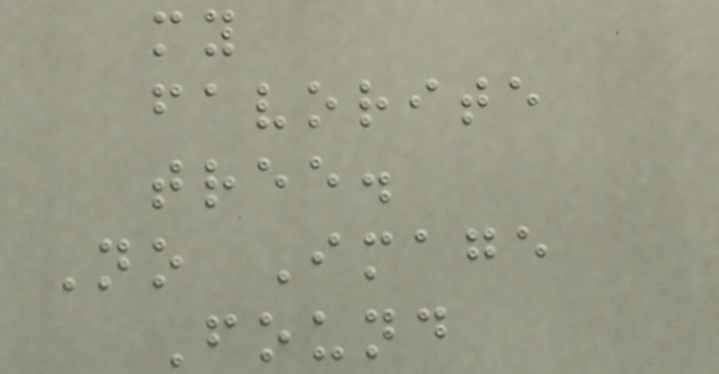my
favorite
tree.
No Image
Found
